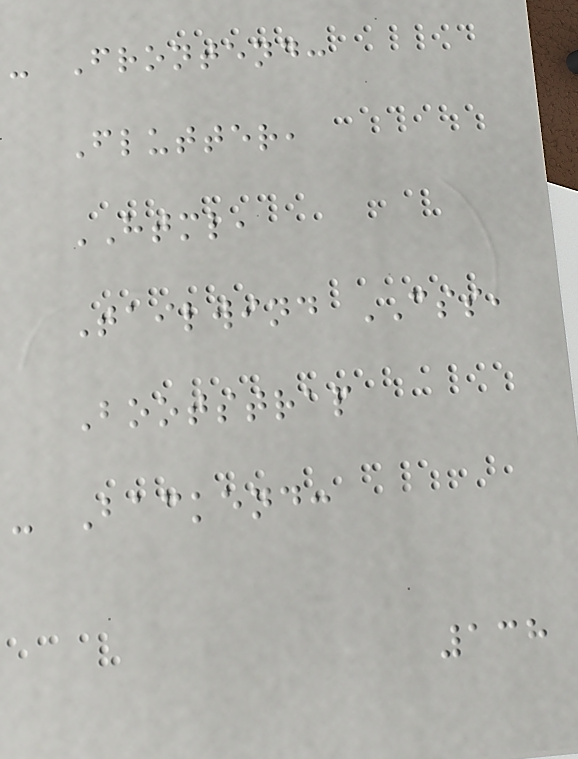- Frontend:
Flutter,
HTML,
Tailwind CSS,
Bootstrap
- Backend:
138
